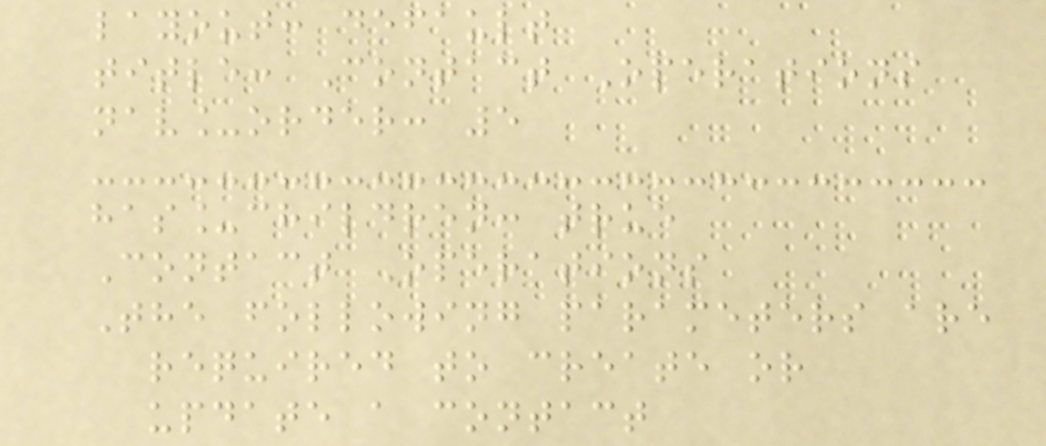layout: default
title: Contact Operations
nav_order: 5
has_children: true
Contact Operations
The following parameters are
required to create or
update a contact
